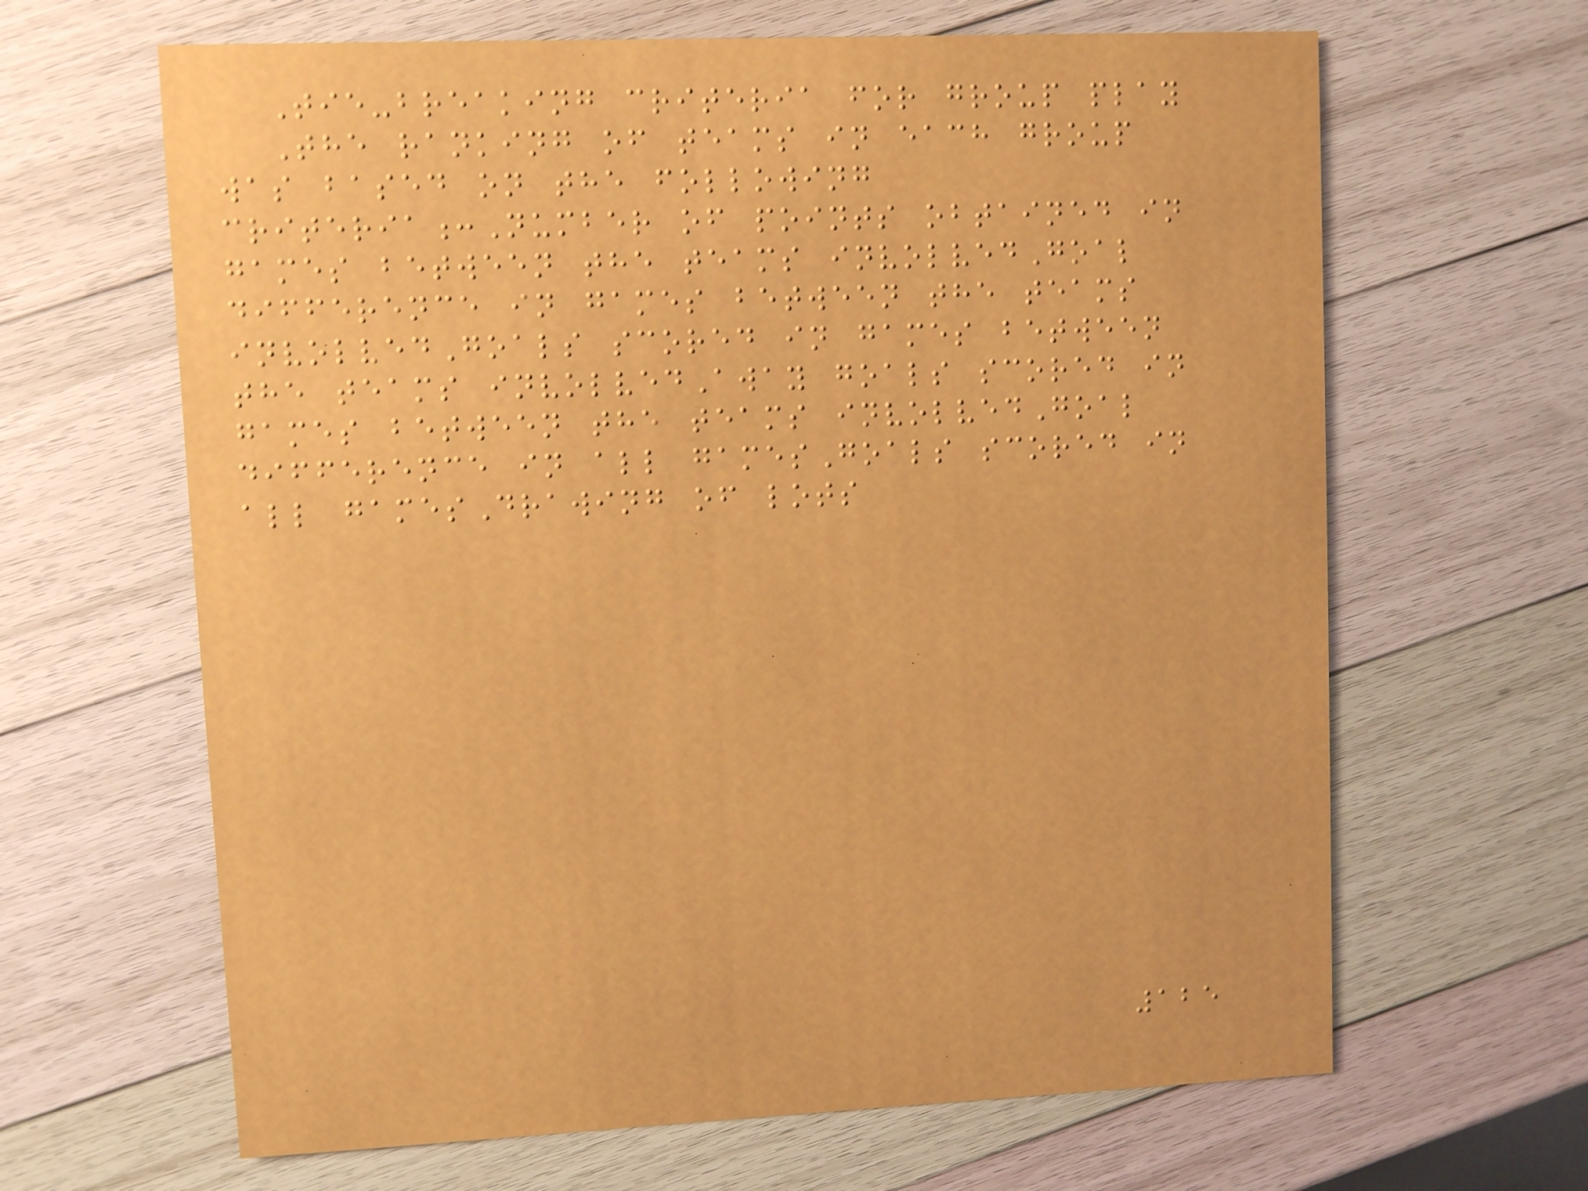Tie-breaking criteria for group play
The ranking of teams in each group
was based on the following
criteria:Number of points obtained in
games between the teams involvedGoal
difference in games between the teams
involvedGoals scored in games between
the teams involvedAway goals scored in
games between the teams involvedGoal
difference in all gamesGoals scored in
all gamesDrawing of lots
125
